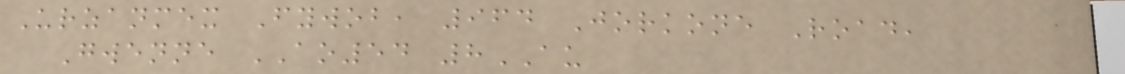Urzanmex Fywob, 964 Jorkone Road,
Gwenne AO54 8AU
